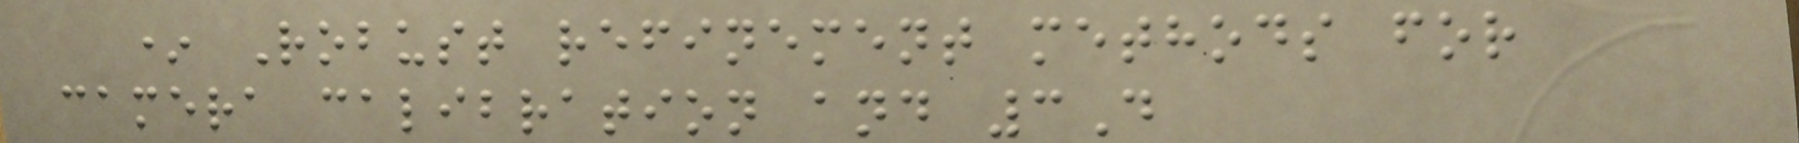* Robust refinement methods for
camera calibration and 3D
